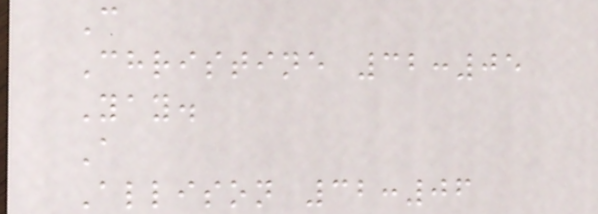C
Christine 32:05
Yay.
A
Allison 32:06
